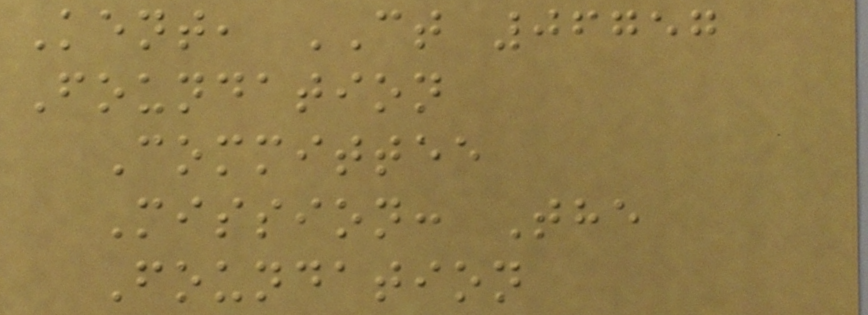Kent, CT 06757
Foundation
Committee
Mission: The
Foundation
